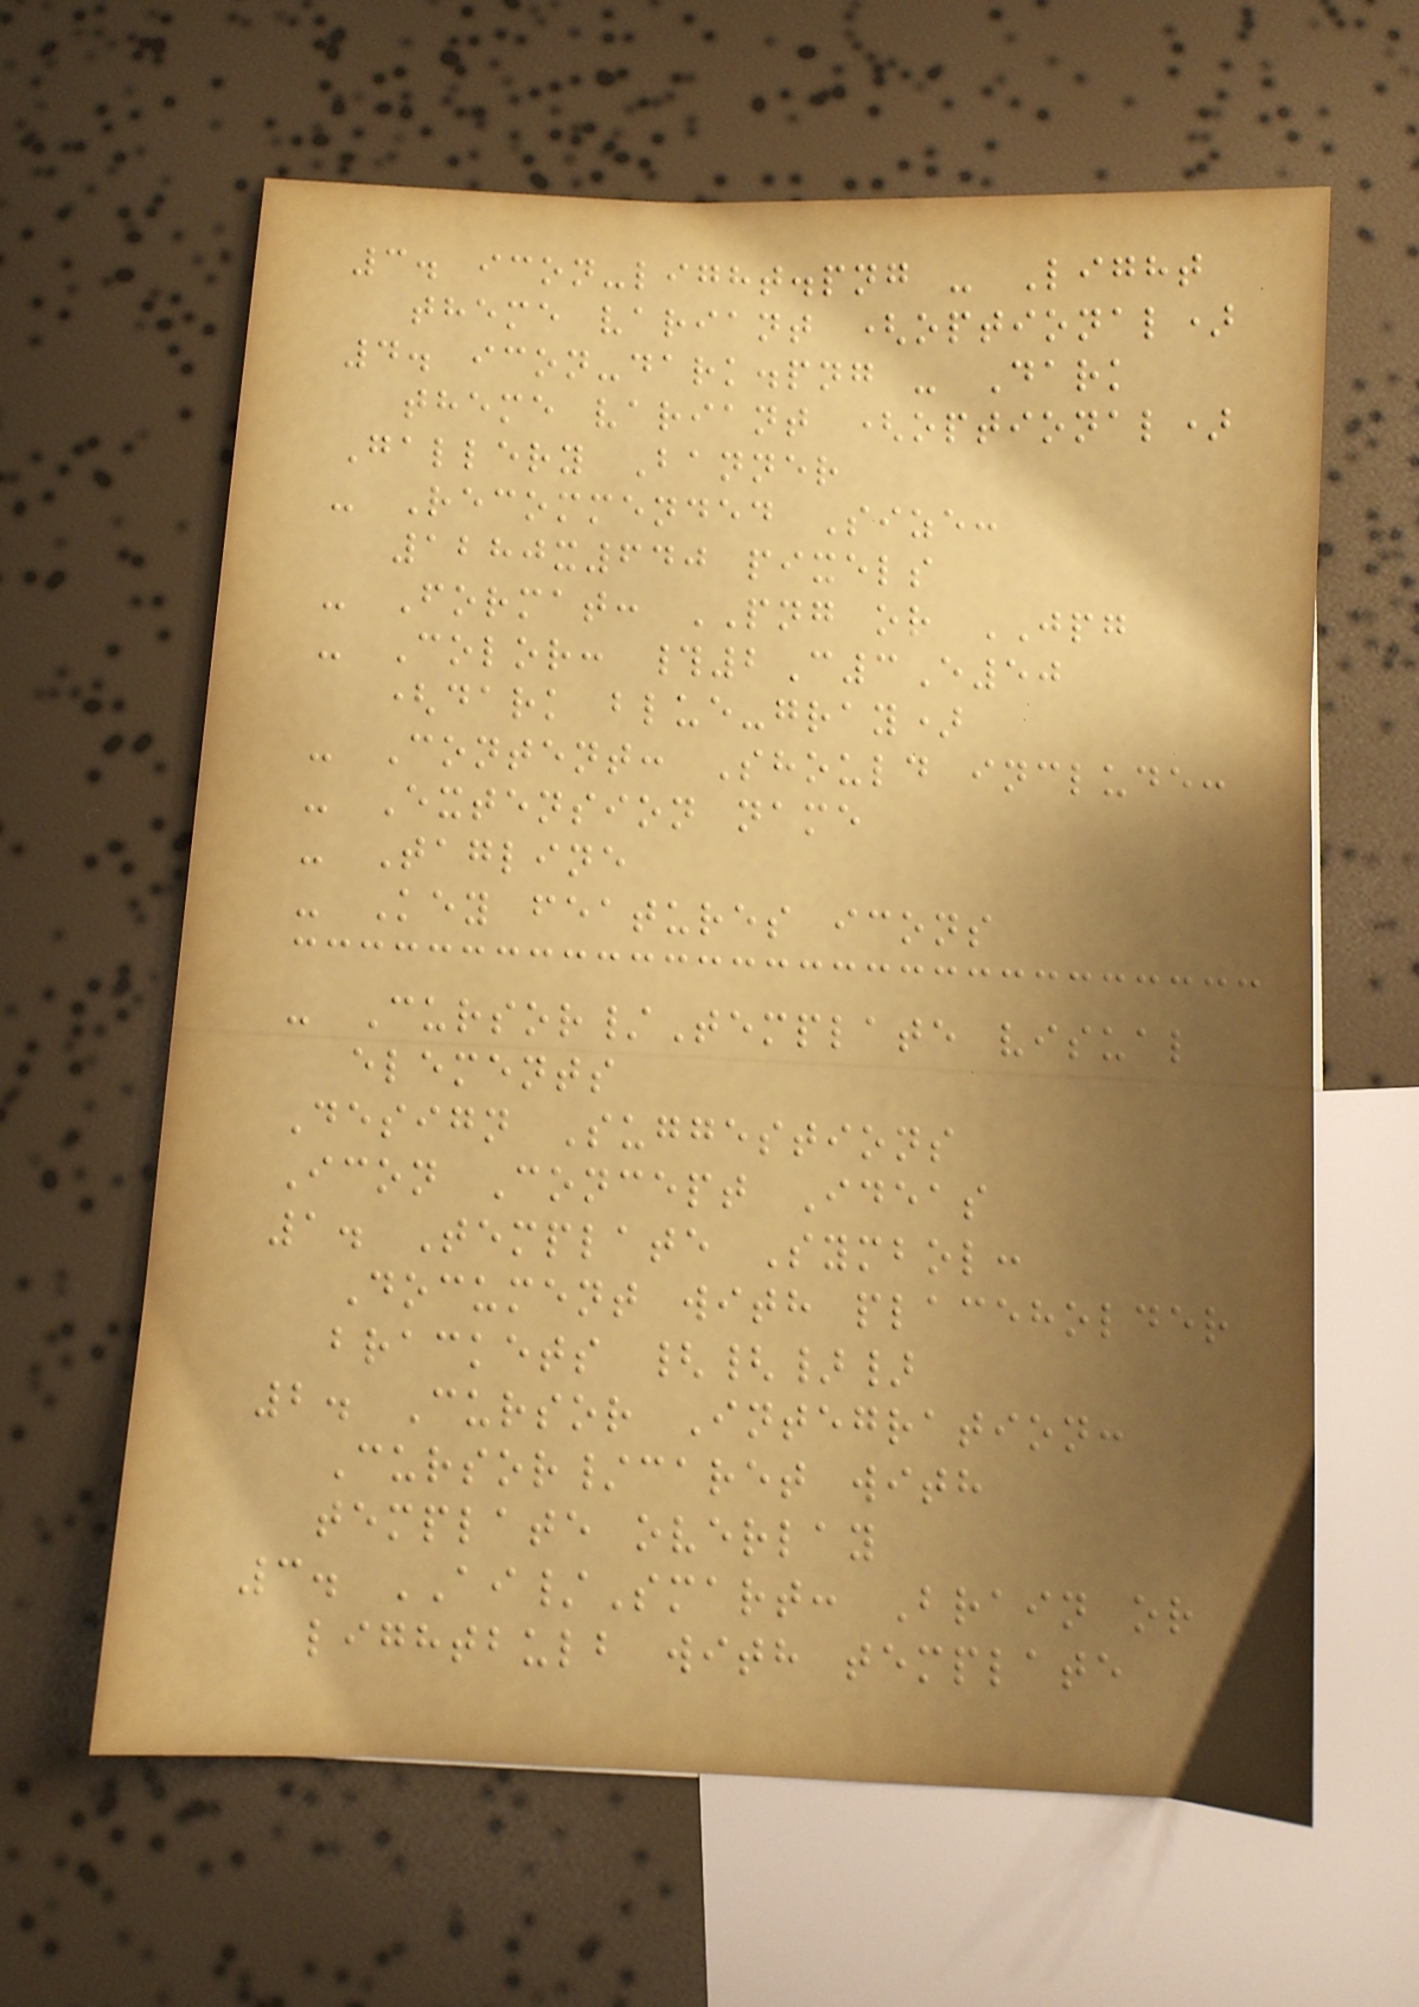3. icon-light.png - Light
theme variant (optional)
4. icon-dark.png - Dark
theme variant (optional)
Gallery Banner
- Recommended Size:
1280x640 pixels
- Format: PNG or JPG
- Color: #2C3E50
(dark blue-gray)
- Content: Should include:
- Extension name
- Tagline
- Key features icons
- Cursor/Template visual
elements
Design Suggestions
Icon Concept Ideas
1. Template Symbol:
Document with placeholder
brackets {{}}
2. Cursor Integration:
Cursor/caret with
template overlay
3. AI/Smart: Brain or
lightbulb with template
